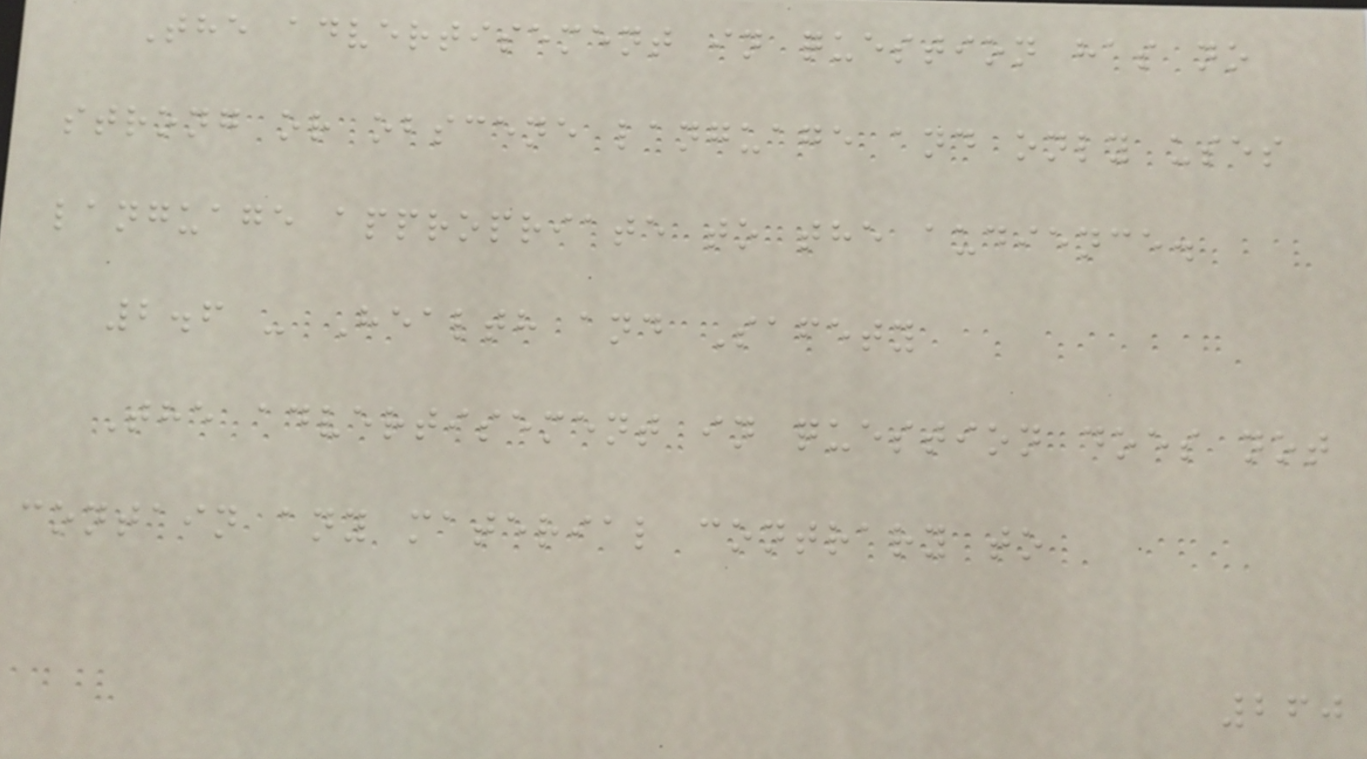The advertisement in question has no
strong or obscene language and only uses
language appropriate to the audience.
2.6 - Health and Safety
The advertisement in question does not
contain any material contrary to
260
